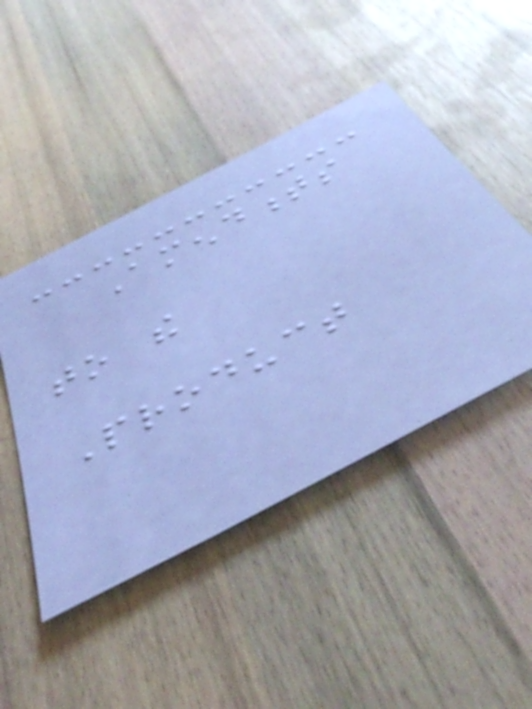Amendments
to the
Product
